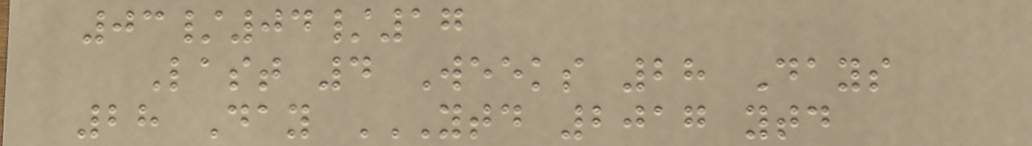03/04/17
Last 4 Weeks 28 Days
28 Day YTD 2017 YTD
